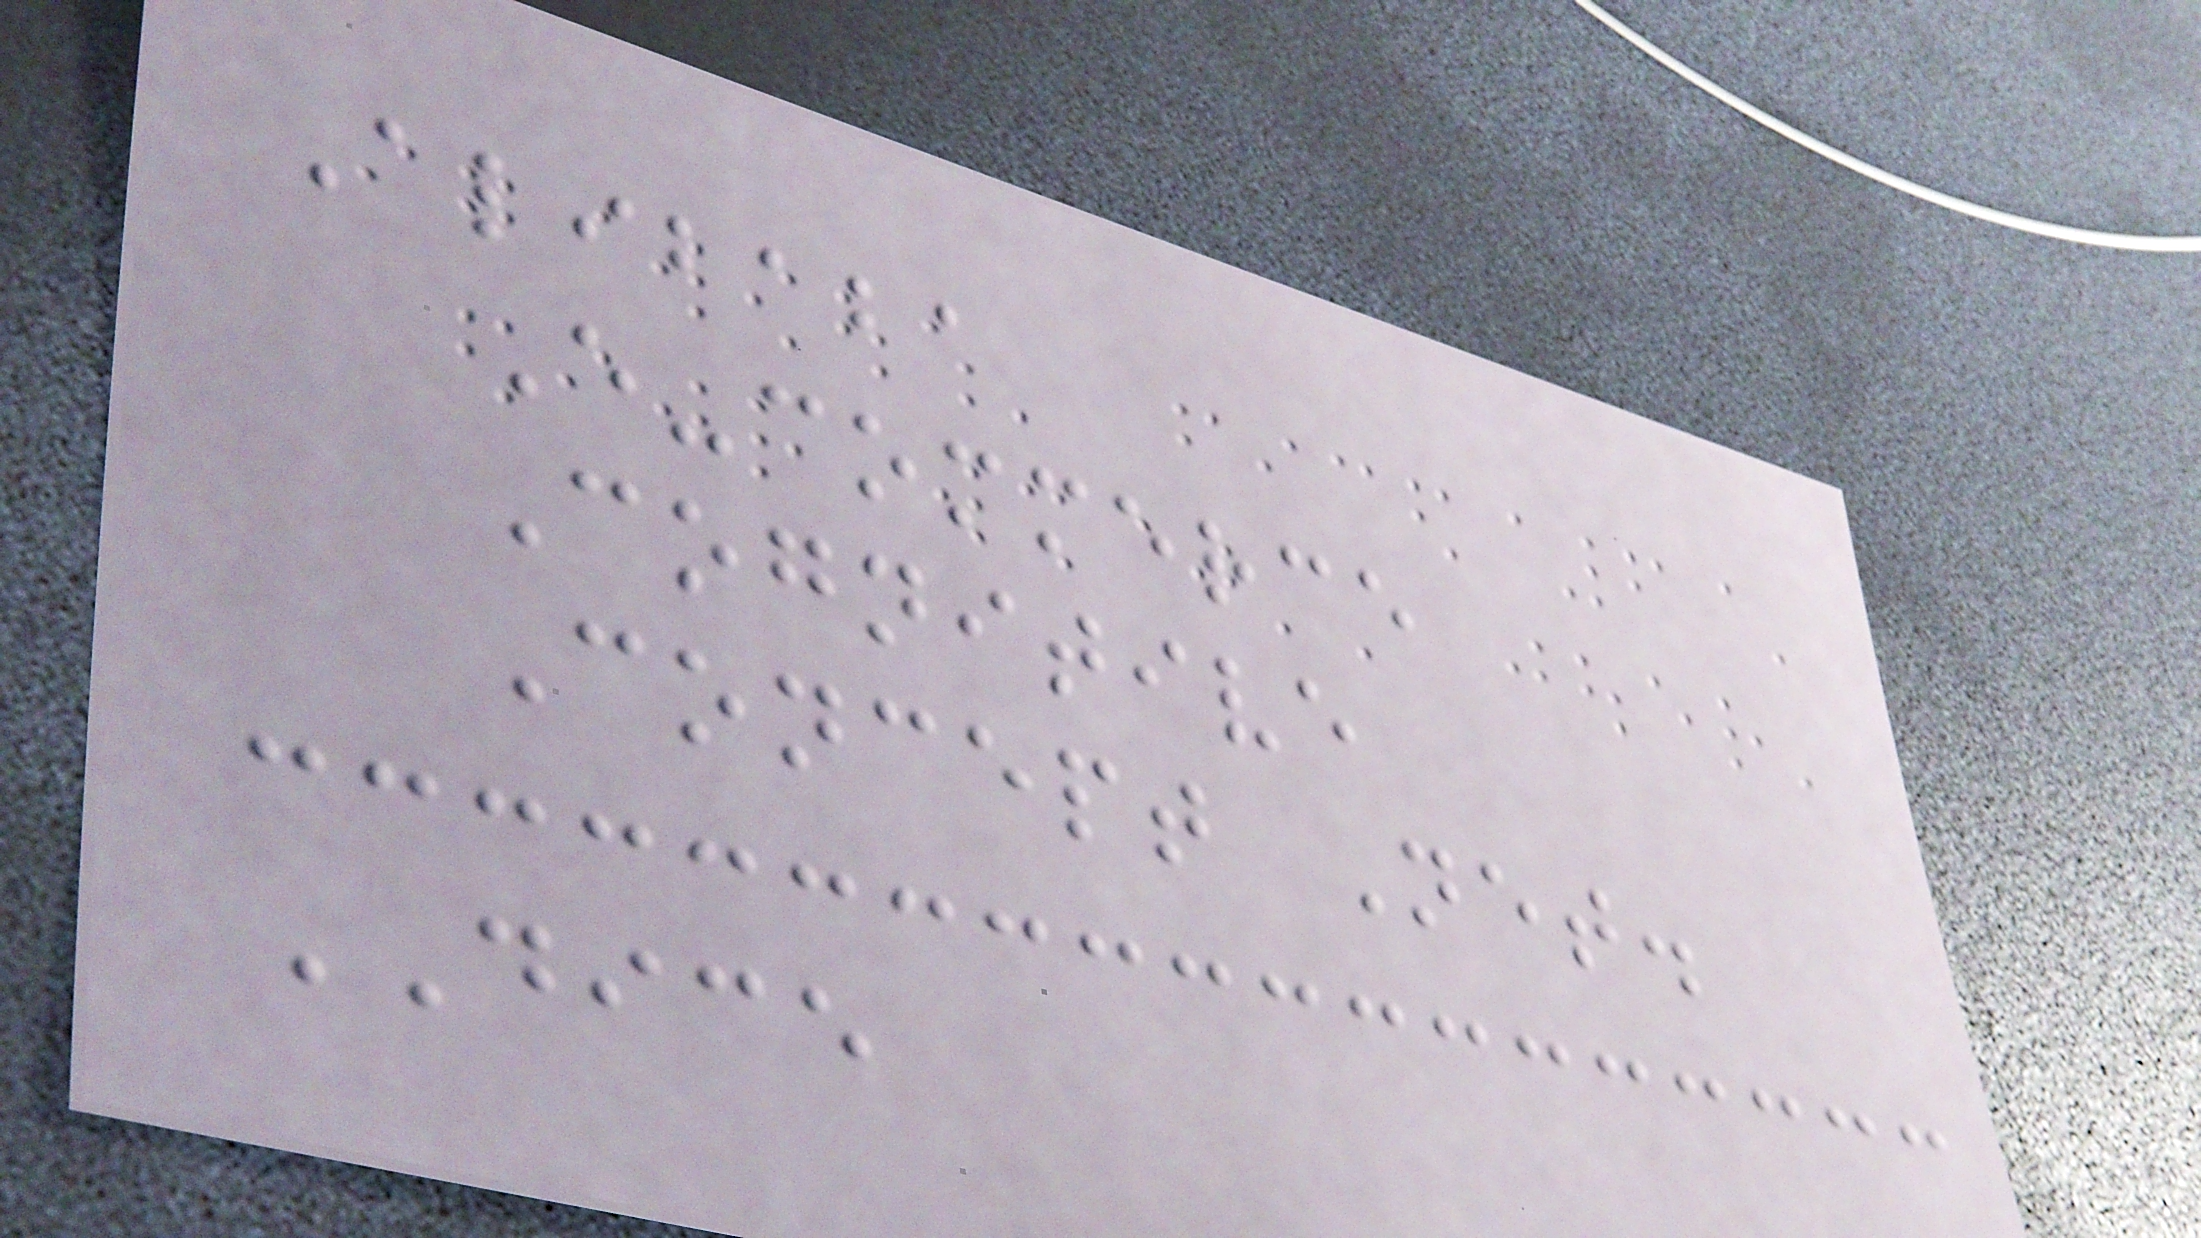Alibaba
E-commerce
Cognitive
Concept Net.
DICE
